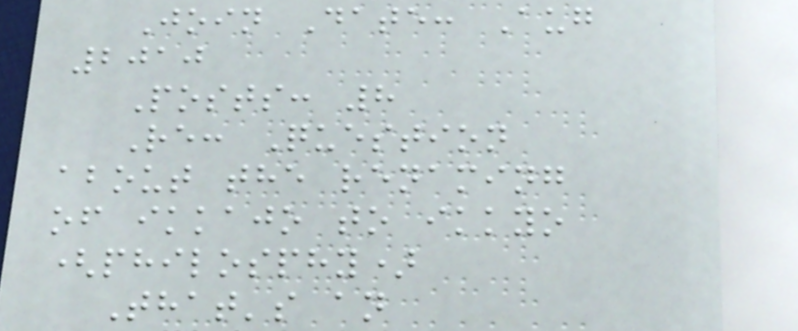Join Date: Aug
2010
Posts: 8
Re: Question
about the renaming
of ikkajo to ikkyo
(philosphy)
That's an
